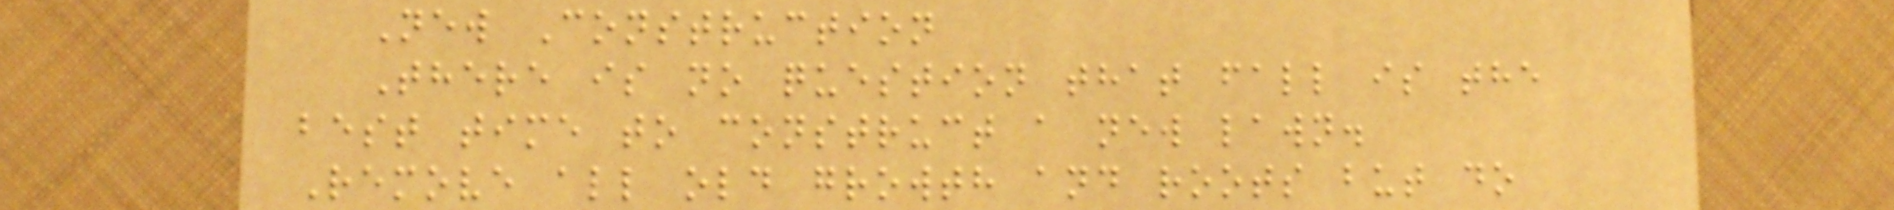New Construction
There is no question that fall is the
best time to construct a new lawn.
Remove all old growth and roots but do
